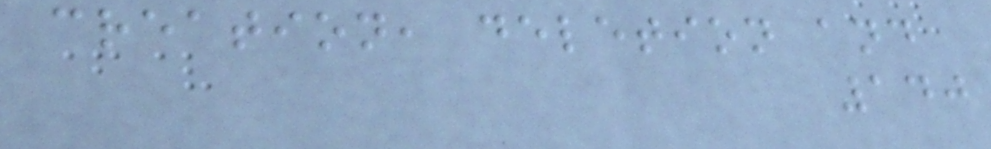creation, deletion and
140
